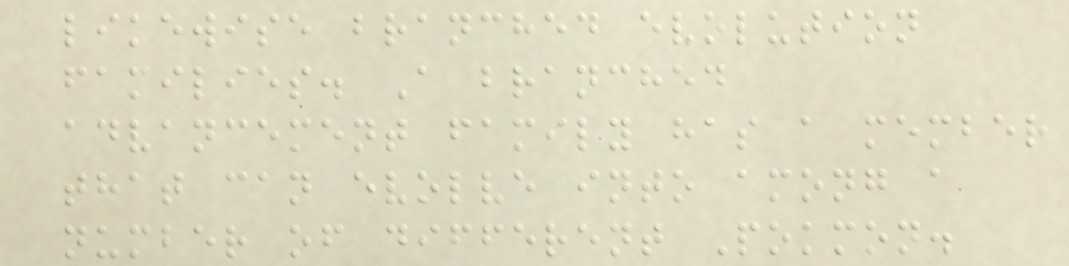likewise branched evolution
families. A branched
advancement family has a member
that can evolve into among a
number of different Pokmon.
